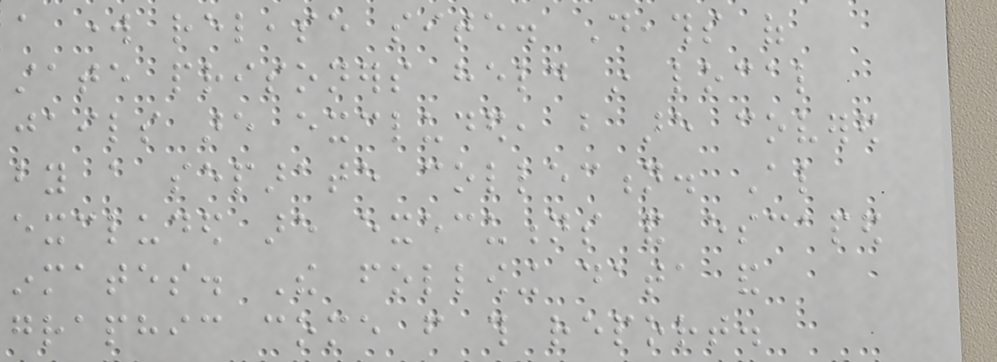a work release site. Deaths of
state prisoners held in local
jails are excluded, but are covered
by a separate collection. Also
excluded are executions and escaped
inmates. The following data and
graphic come from this report.
